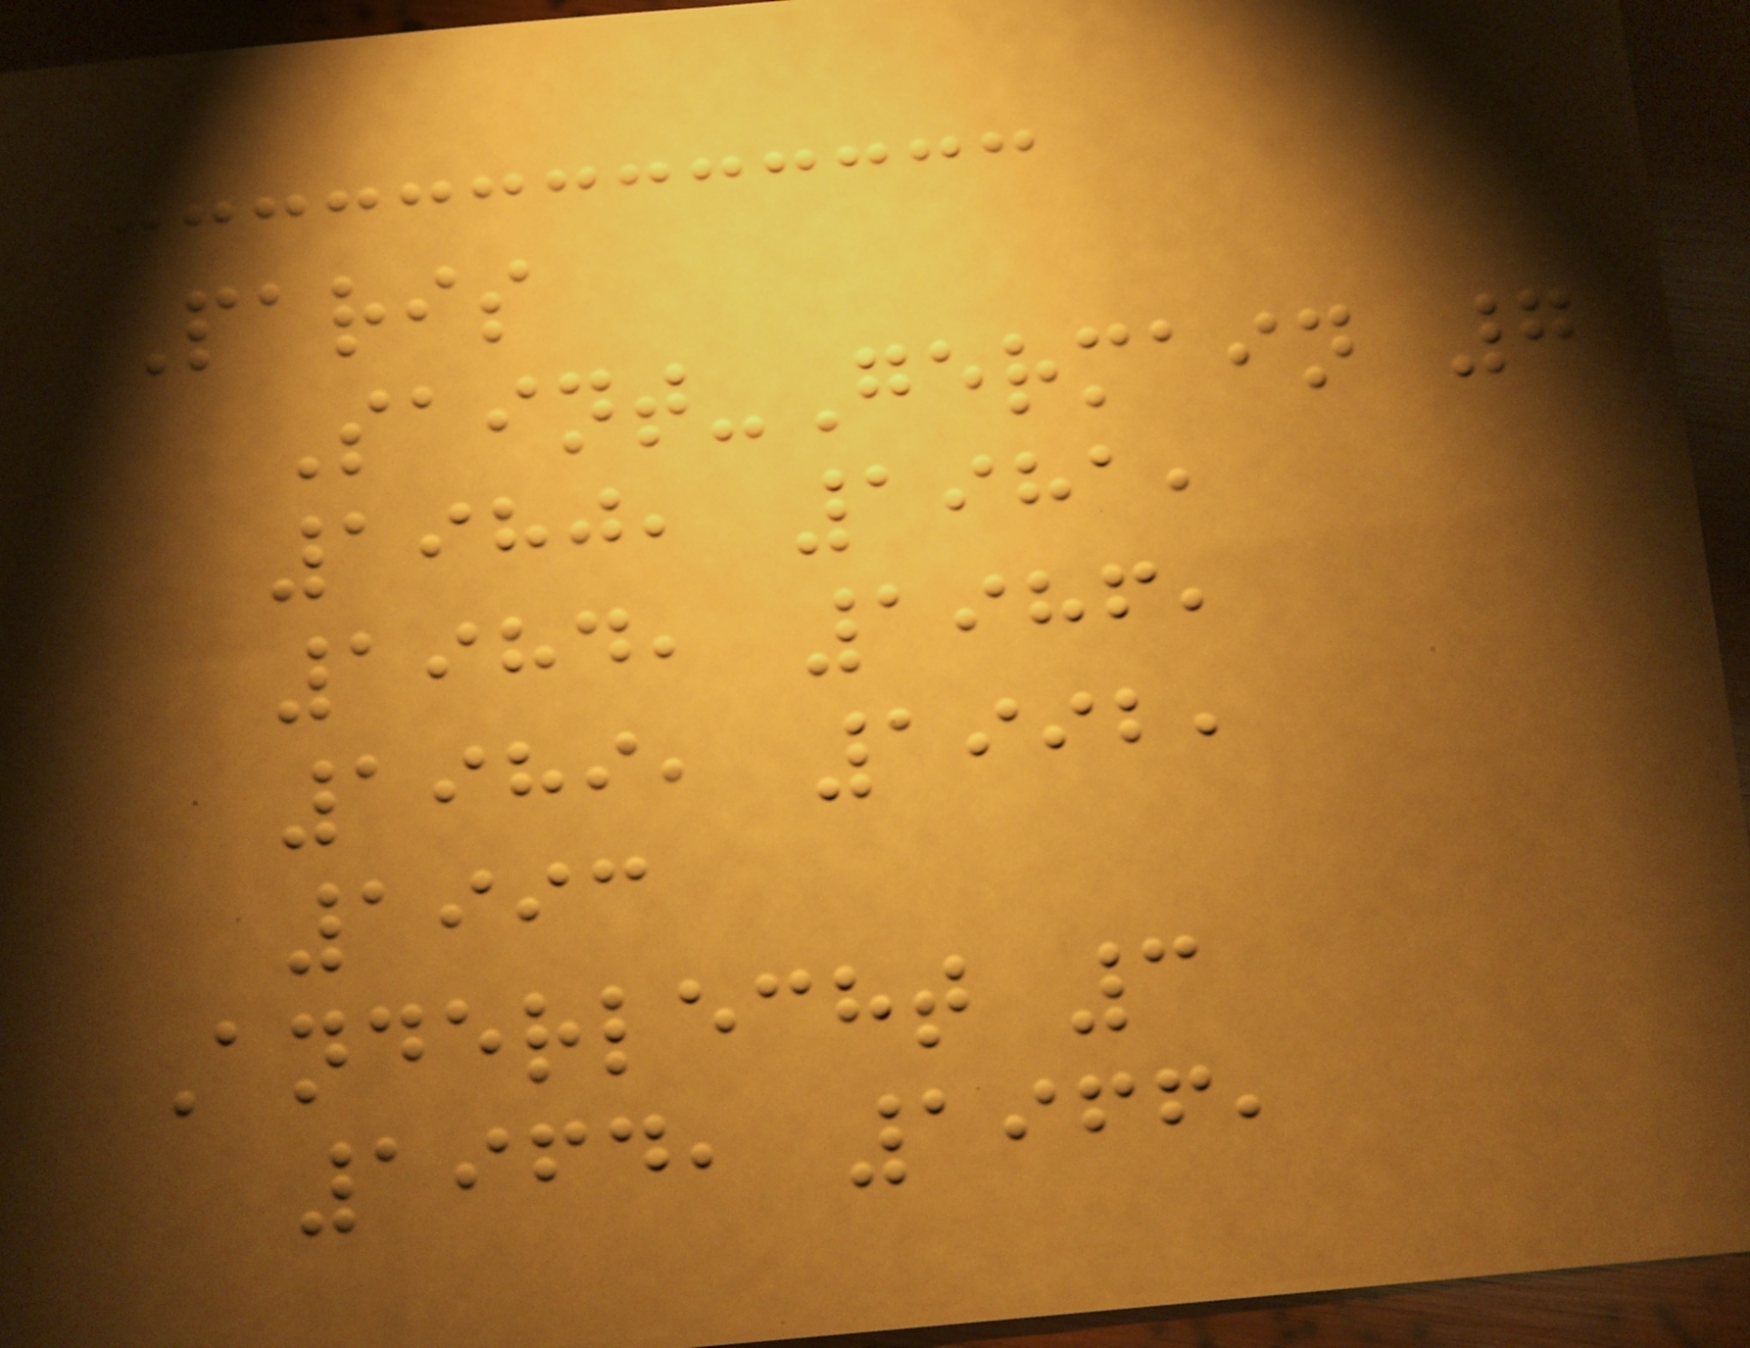Paris
Saint-Germain 7
1980, 1981,
1984, 1986,
1989, 1992,
1993
Anderlecht 3
1964, 1966,
